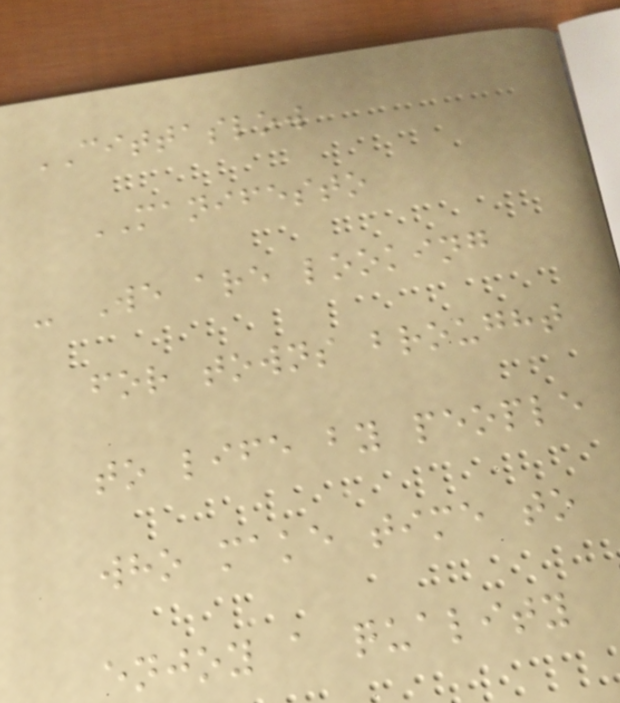CITTASLOW
MANIFESTO
- We are looking
for towns brought
to life by people
who make time to
enjoy a quality
